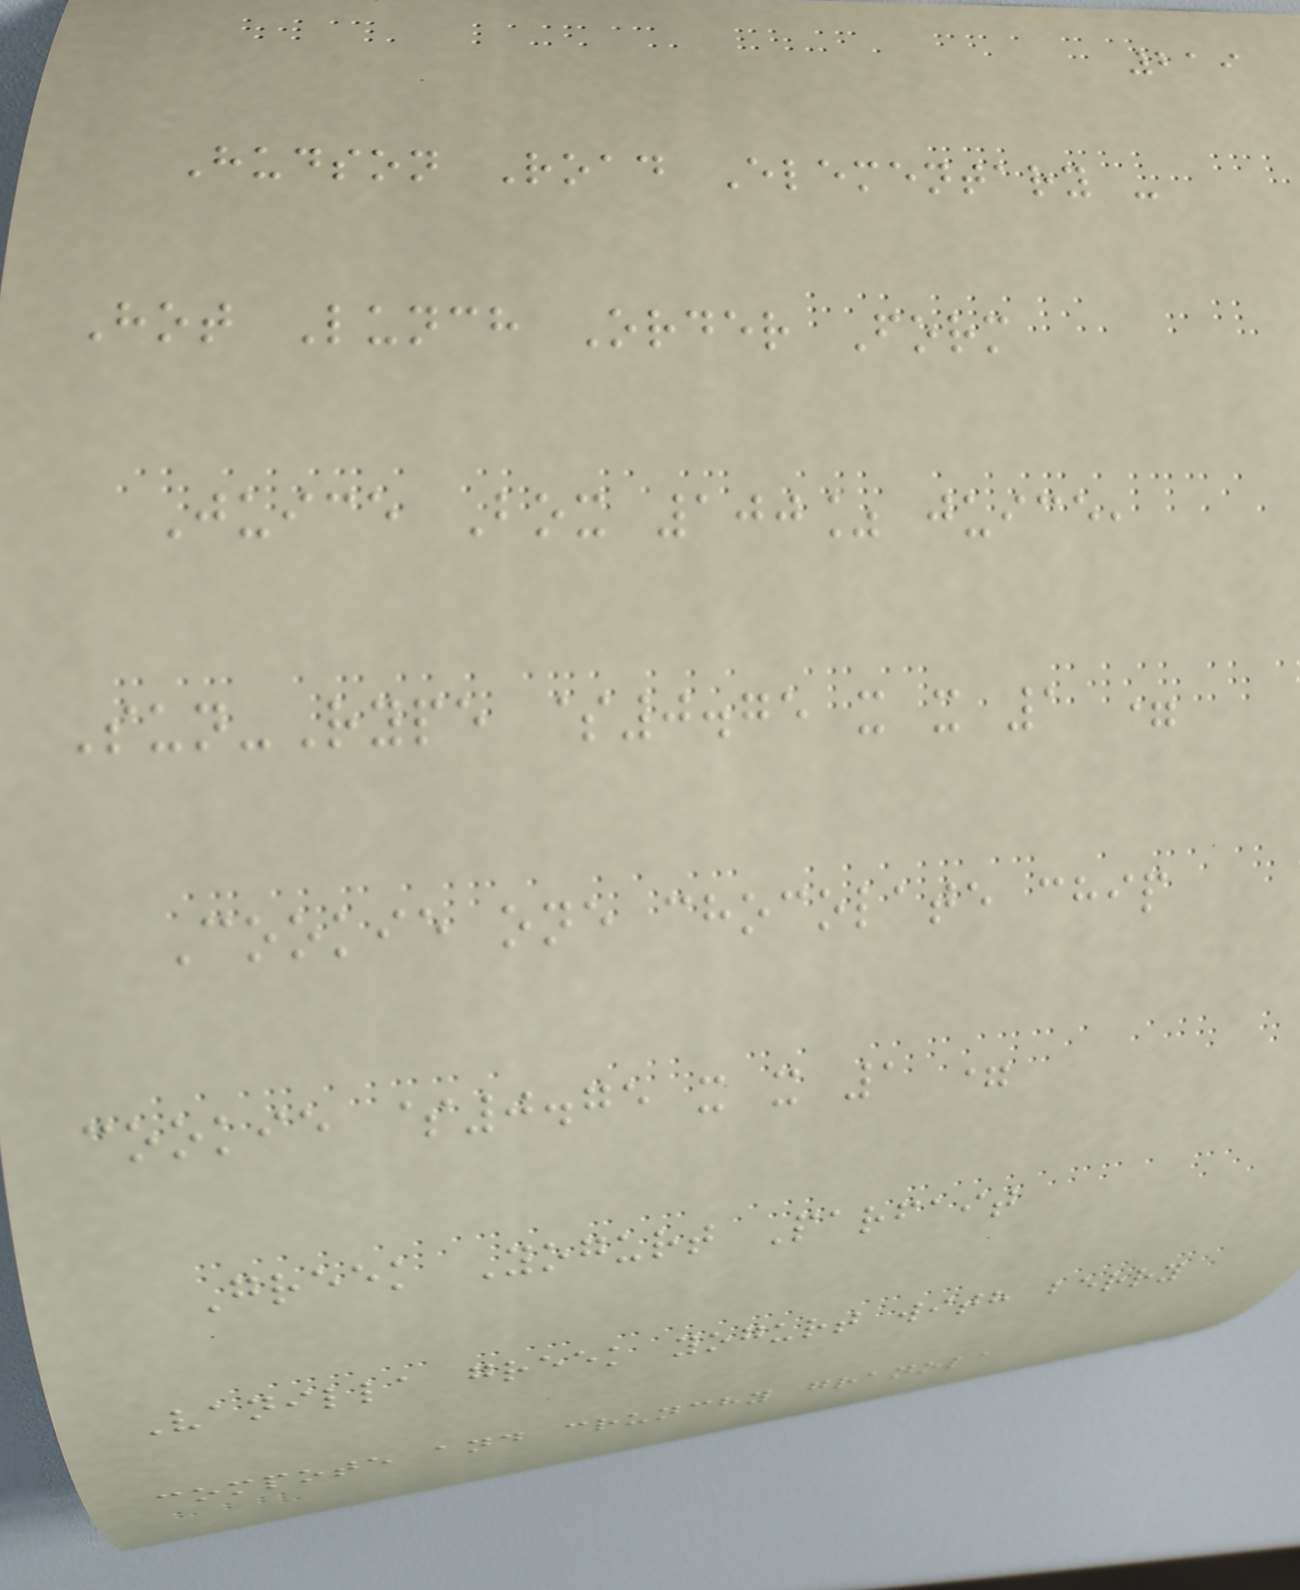219
Hudson Road Elementary -
Hot Lunch Order Form
Juice Box 100% juice,
Sun-Rype $0.75 x x 1 =
Cookie one chocolate chip
cookie $0.75 x x 1 =
Greek Yogurt Parfait
Vanilla greek yogurt with berry
compote and crunchy granola
